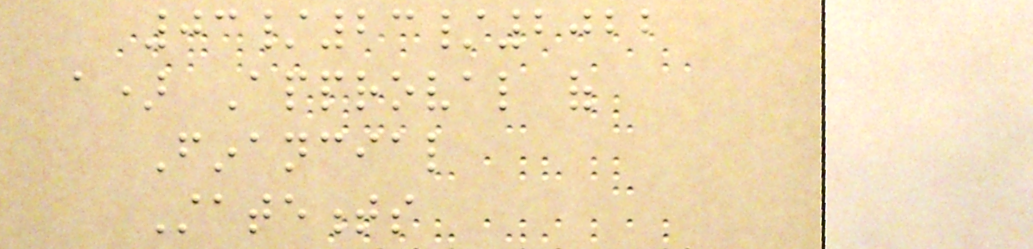03/23/2022
a) Approval of
Financial
Statements
